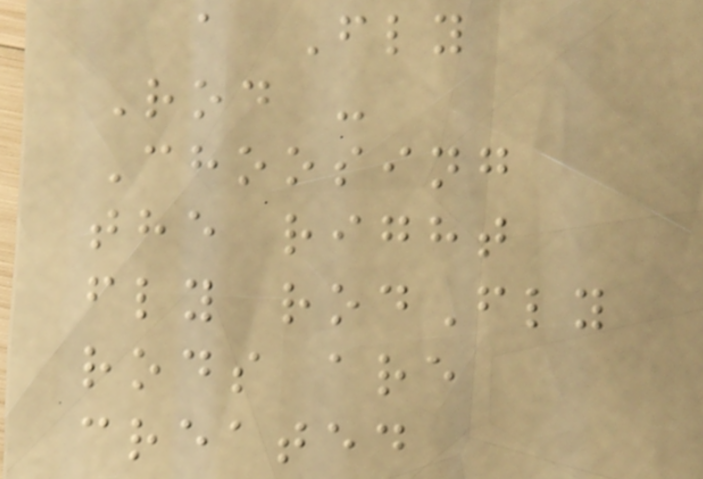a Fly
Rod -
Choosing
the right
fly rodFly
rods are
created
